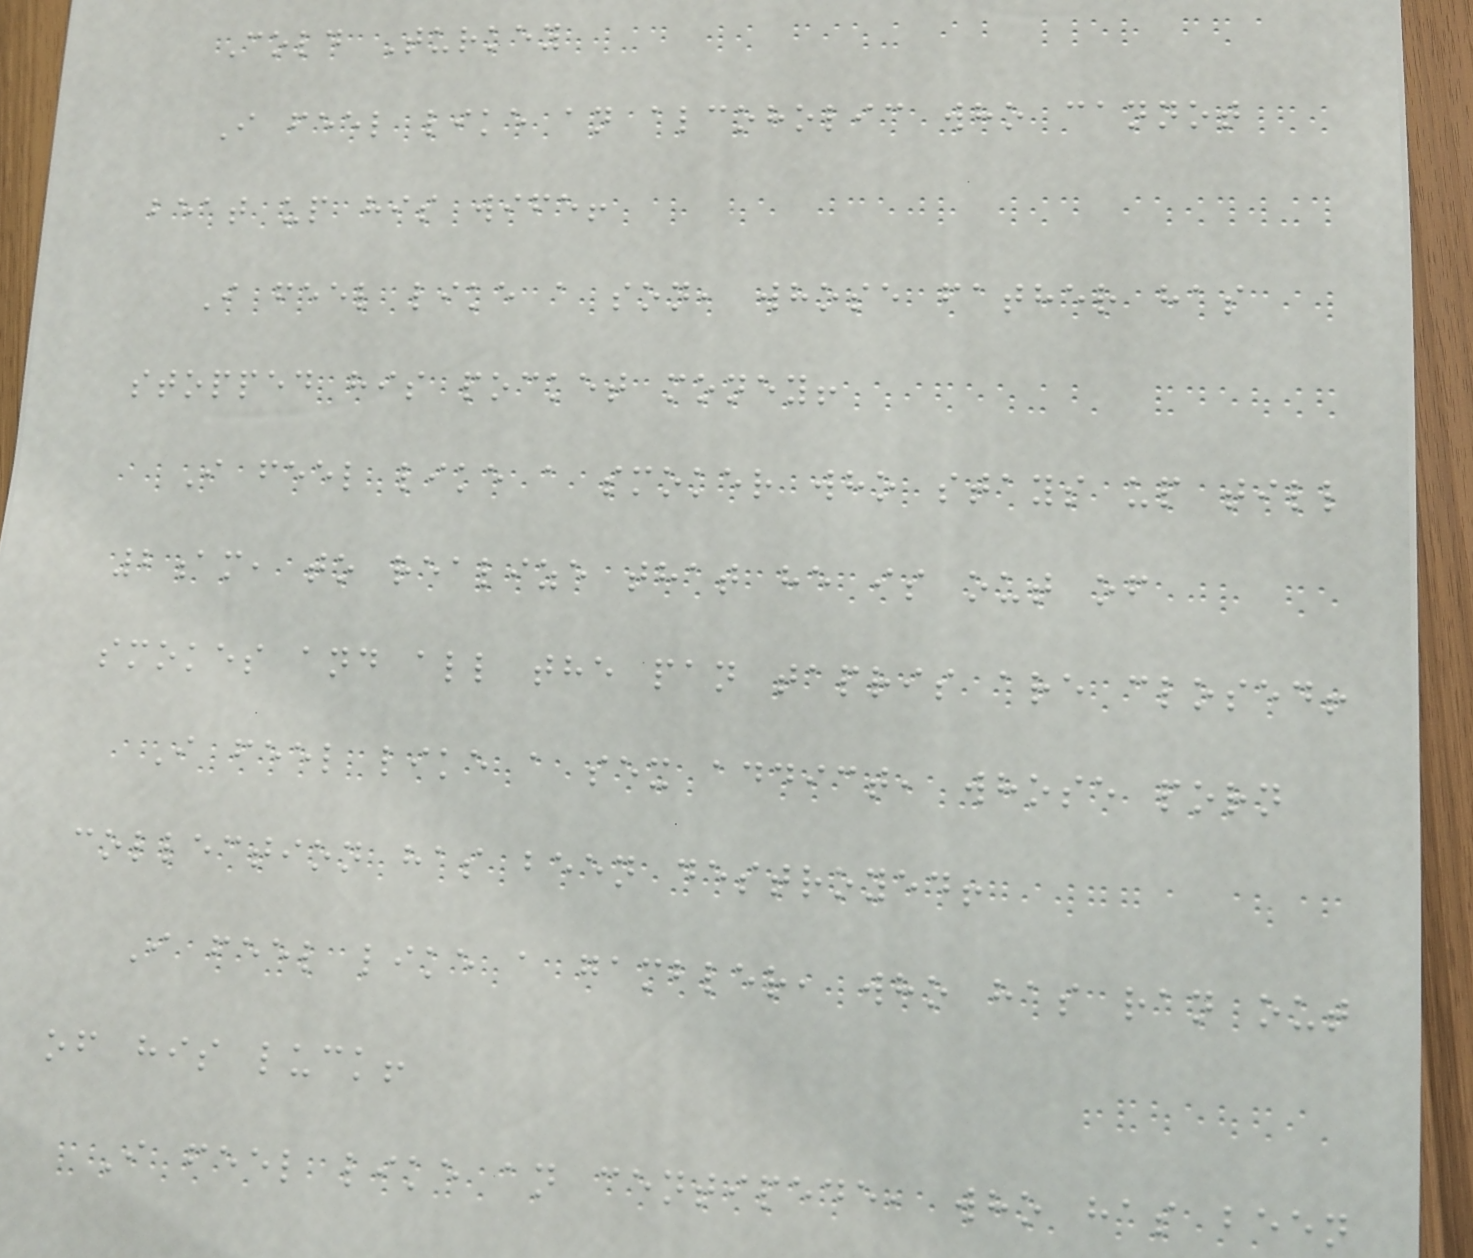Cold Turkey
I feel like an alcoholic who cannot
beat up his wife!
I feel like a son, whose father has
stopped his pocket money!
I feel like a smoker who stays up till
2am, to realize that he is out of
smokes and all the pan tapris are closed!
I feel like a sex addict, whose porn
collection has been destroyed!
I feel like a gambler, who has ran out
of his luck!
I feel like an centipede, who has been
